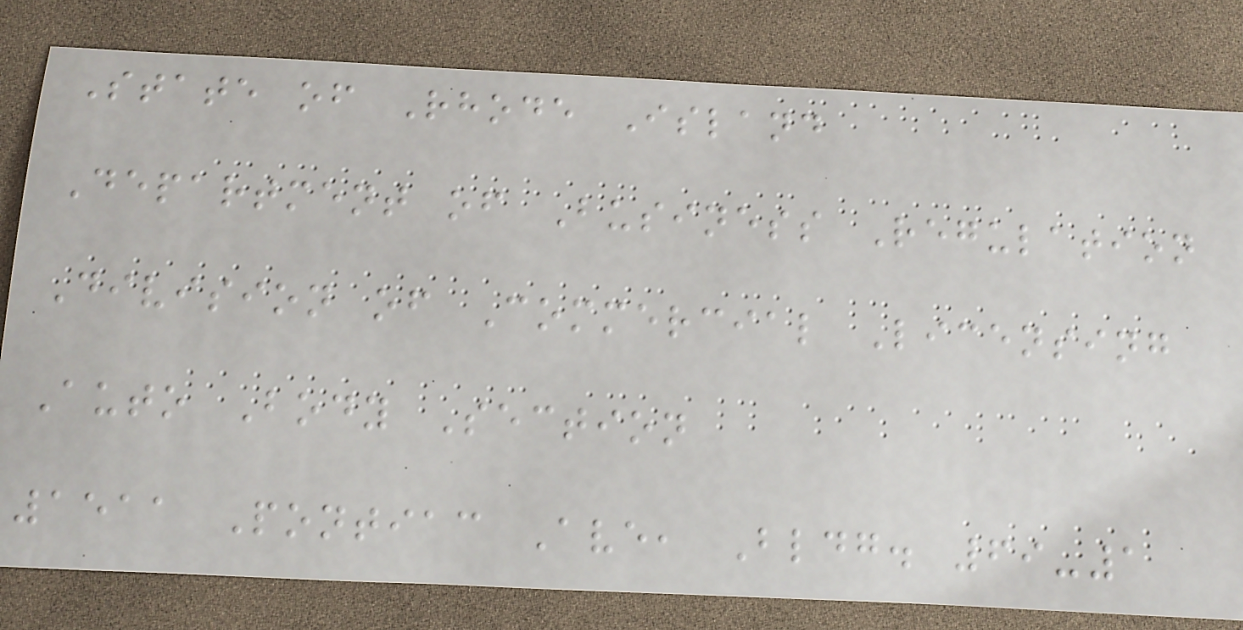State of Rhode Island
Department of Business Regulation
Division of Commercial Licensing
Auto Body Section
1511 Pontiac Ave, Bldg. 69-1
